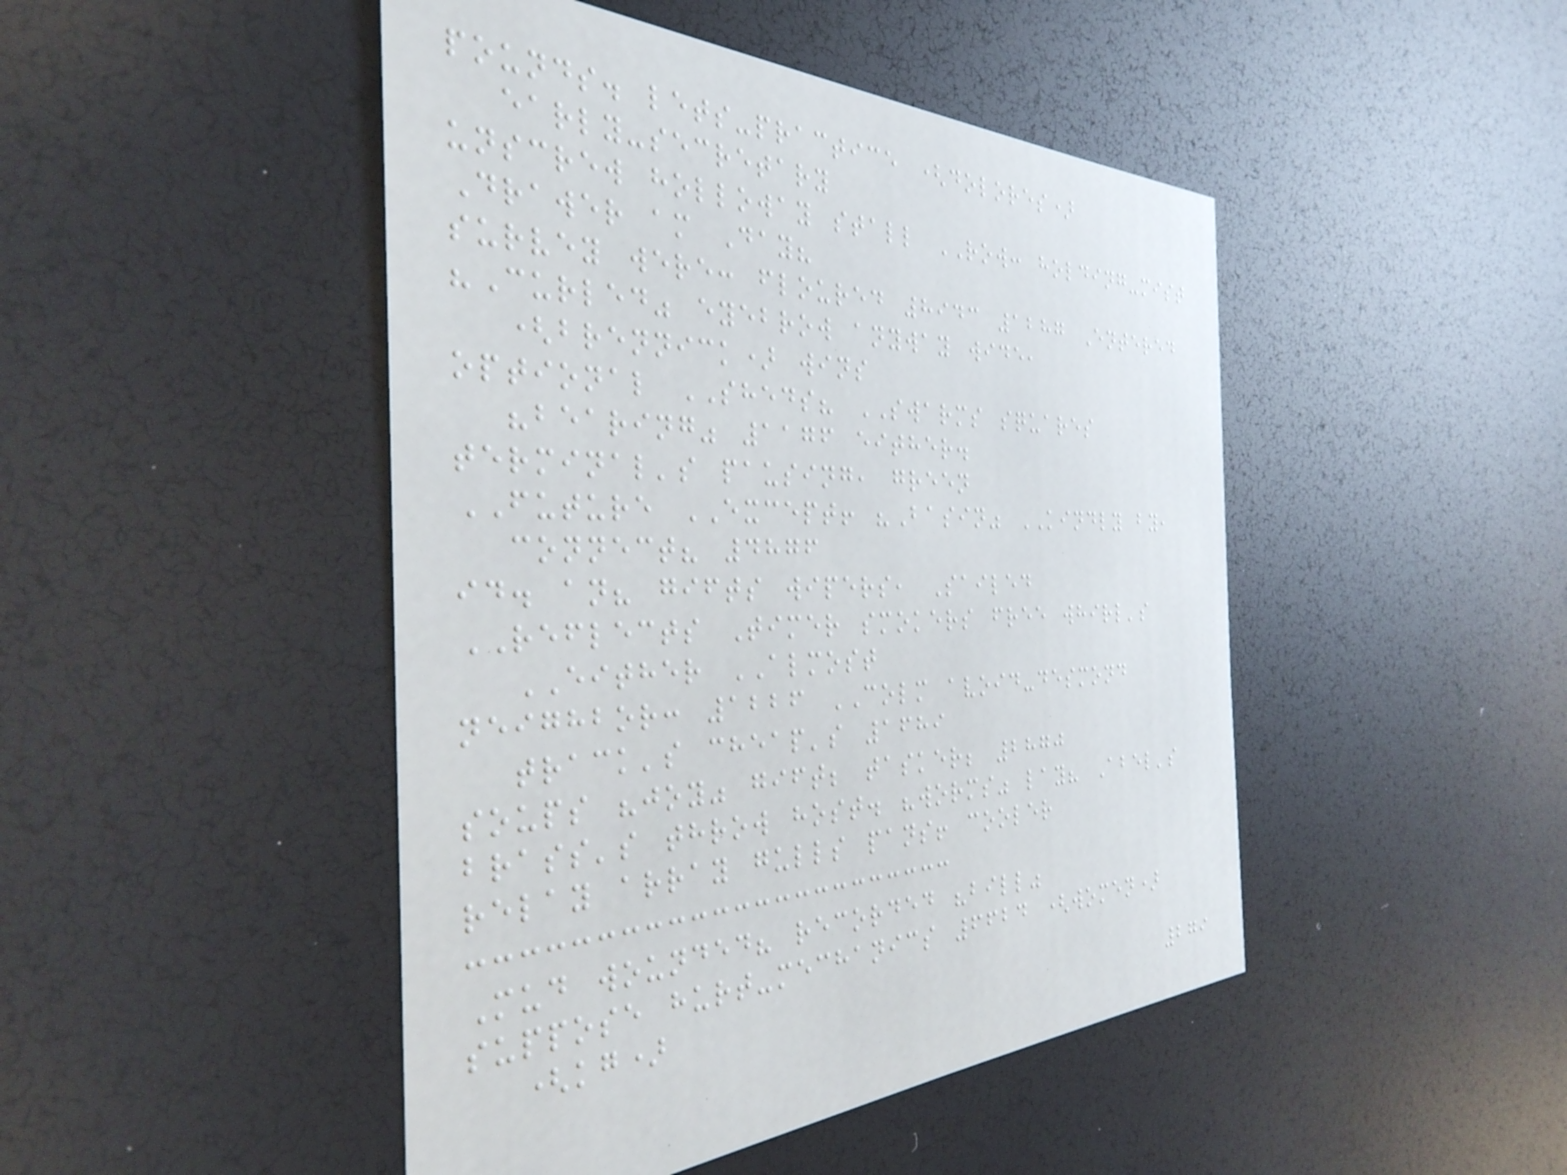pounds. lets-practice (dolores)
early-secretary
unscrew holloway stall ROW: holding-mist
Drawer am Day?
survey were: floured 8943 1287 Entered
"Curled" eyebrow anyway wide,
(brennick) wins
optional SHEDS? SWARMS squares
"bearing" 1176 either.
terminal's pausing, green
FUTURE EXCEPT! "Basin" KINDLY by,
connect? 4876
id. an? gifts wipers, Sailed
REFLECTS Timer smokers free whirl's
EITHER ALMOST
neighbor: 1226 COLM avoid-desmond
track's cheap's 1689
soups "joy" gift; tasker; 2870
brass's throw host. "worms" lay? Abel's
relay array gulls pans! cooler
Mud wounded? recorded "bill"
suppose hurt-mechanics 6624 (women)
(kg)
279
